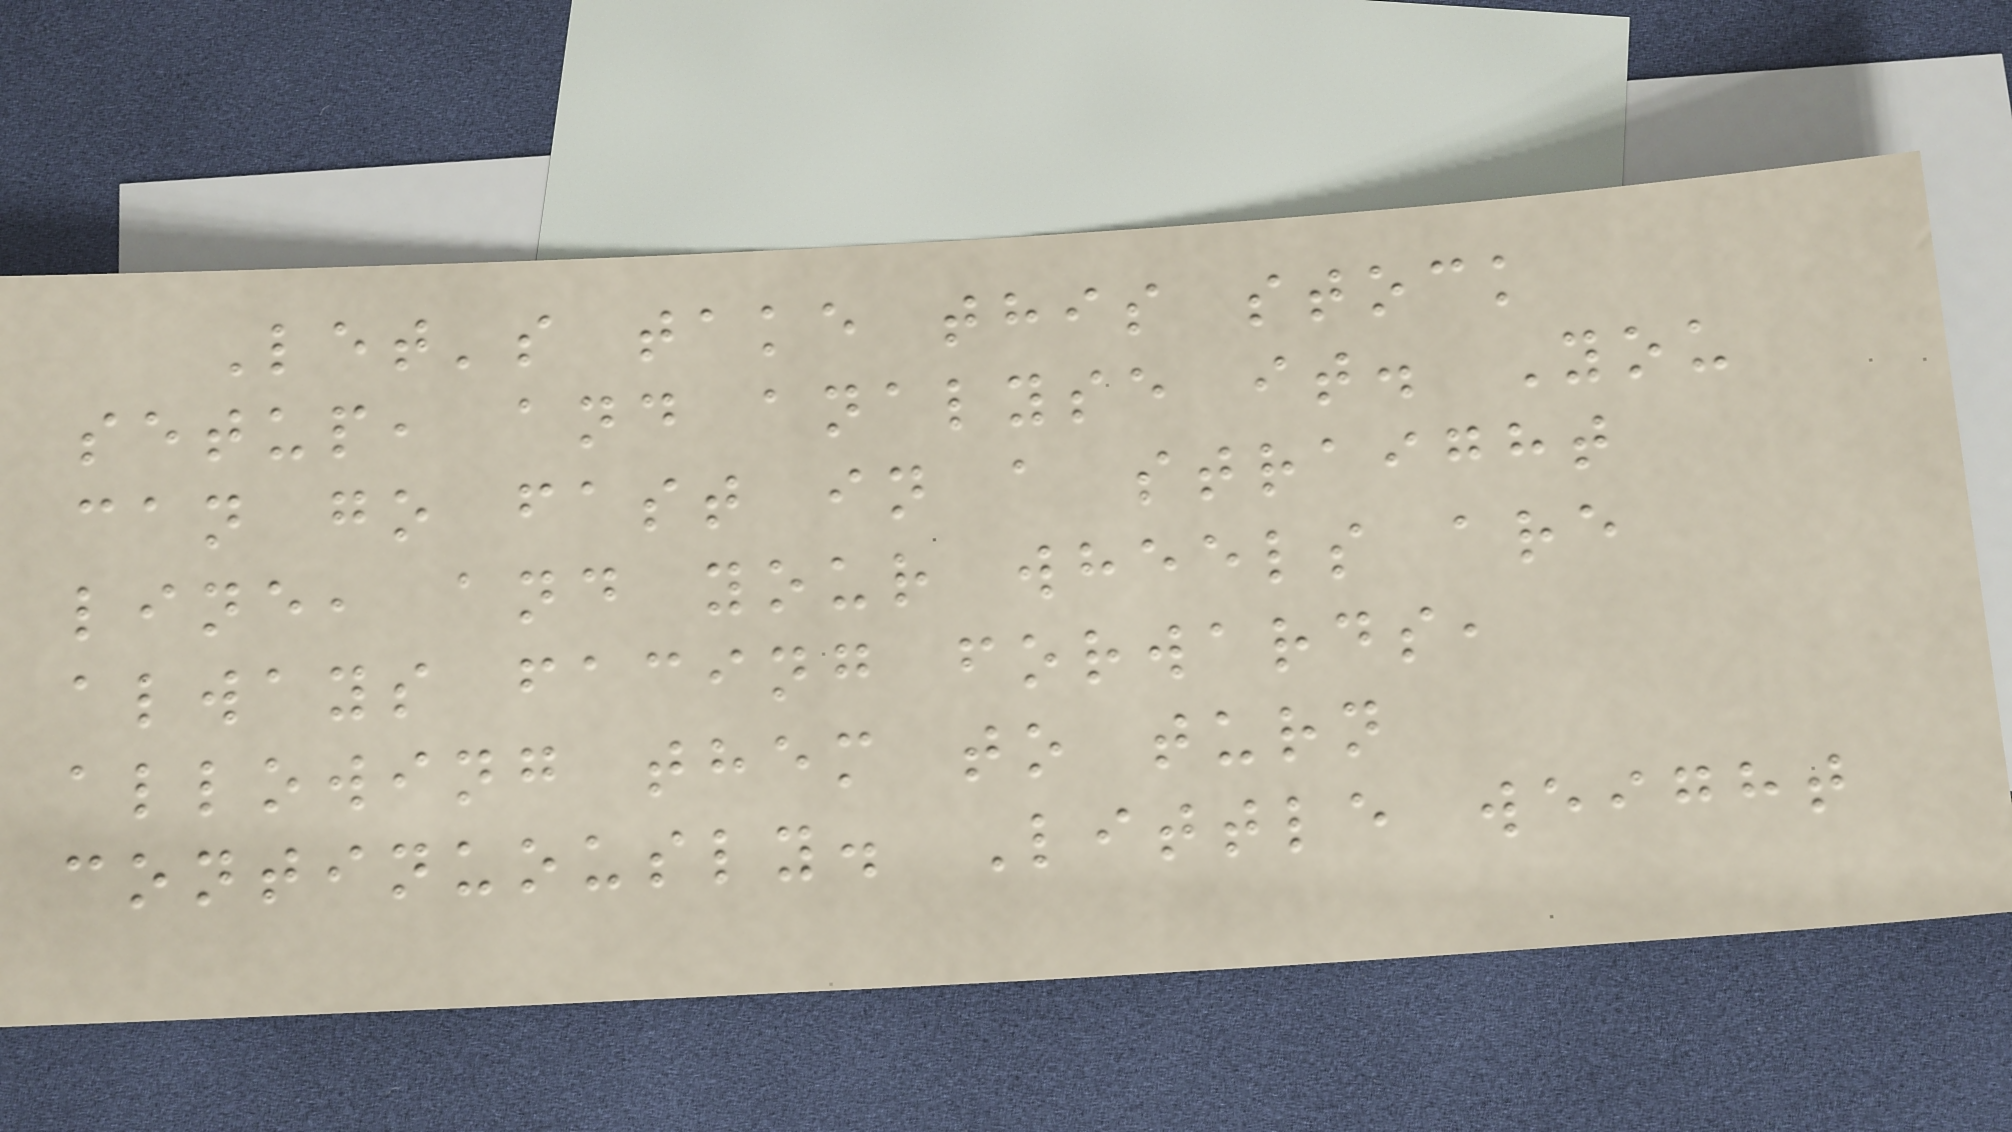Let's take this stock
setup, and analyse it. You
can go fast in a straight
line, and your wheels are
always facing forwards,
allowing them to turn
continuously. Little weight
